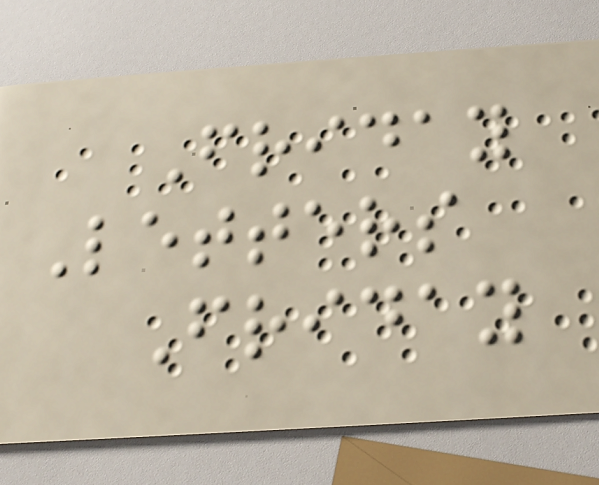Friday
Letters
Friday
